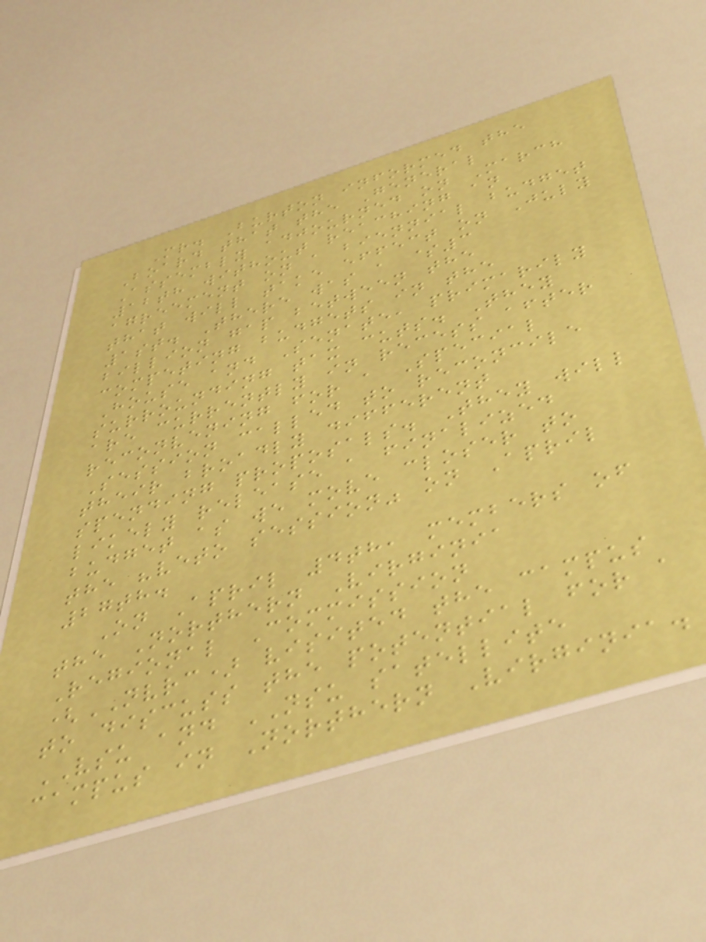Mr. Burton informed the
Board that the General
Assembly adjourned on March
12th without reaching an
agreement on a biennial budget
that will take effect on July
1st. There was a $3
billion gap between the
competing budgets in the
House and Senate, primarily
surrounding tax cuts. They
are currently in recess after
reconvening for a Special
Session called to reconcile
their broadly different
spending proposals. They will
likely release a finalized
budget as we move closer to
the "veto session" on April
27th.
On April 4th, members of
the Northern Virginia
Regional Commission
(NVRC) visited the campus
to discuss the potential for a
VSU and NSU satellite
campus in Northern Virginia.
